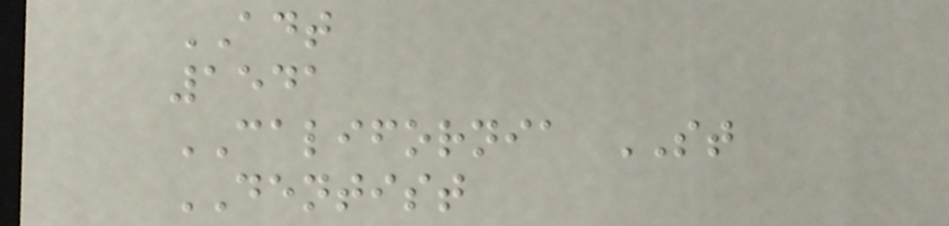ADT
1541
CALIFORNIA ST
DENTIST
